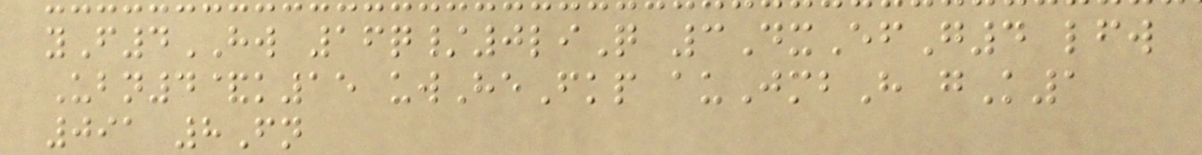yF4HW 16q/0liQ 3DxEfG4 lfw
Ubn4&k15 uwHeFkp auJmbH gK1
091 8Fn
